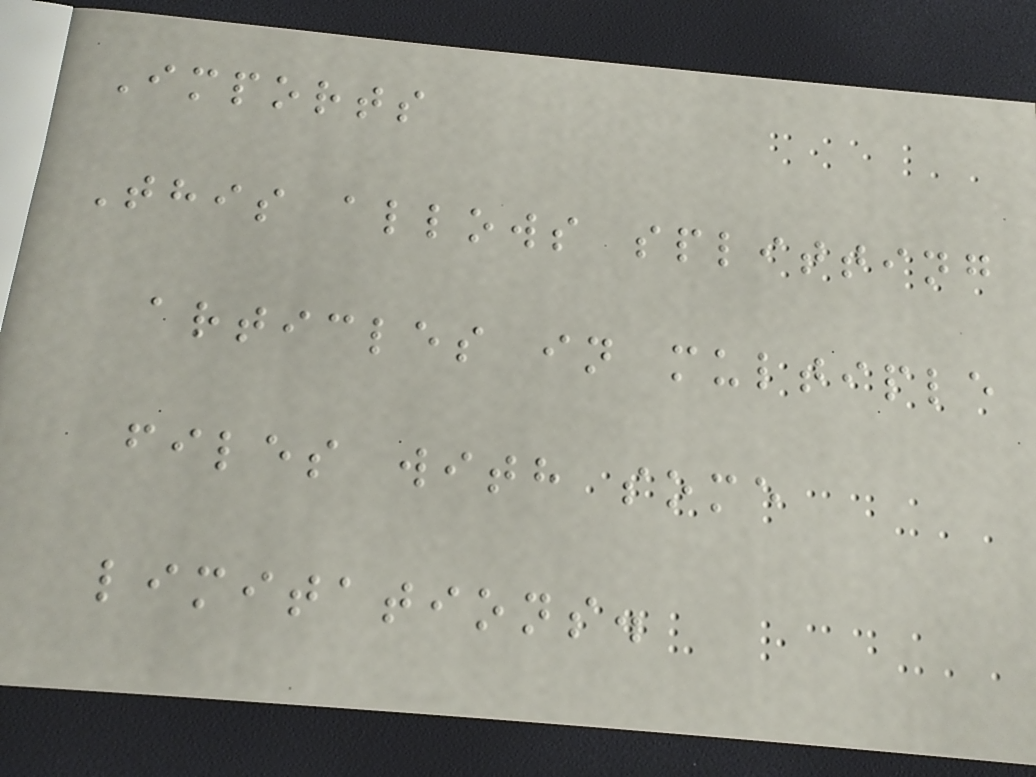Imports
This allows splitting
articles in multiple
files with some
limitations.
